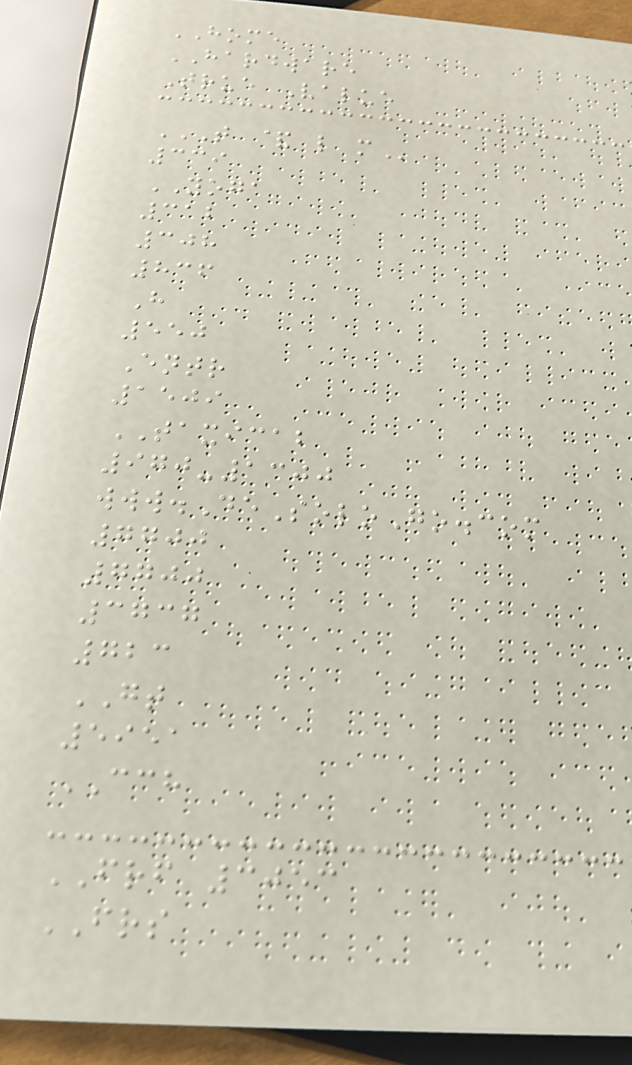HOME
HARDWARE
True Value
T & L M
339
YOGA
312
308
836
H
550
Entr
1509
TAXICAB
970-1300
www.DeSoloGo.com
7700
7700
3737
723
GT
5951
CCH
FRF 3053
FRS
